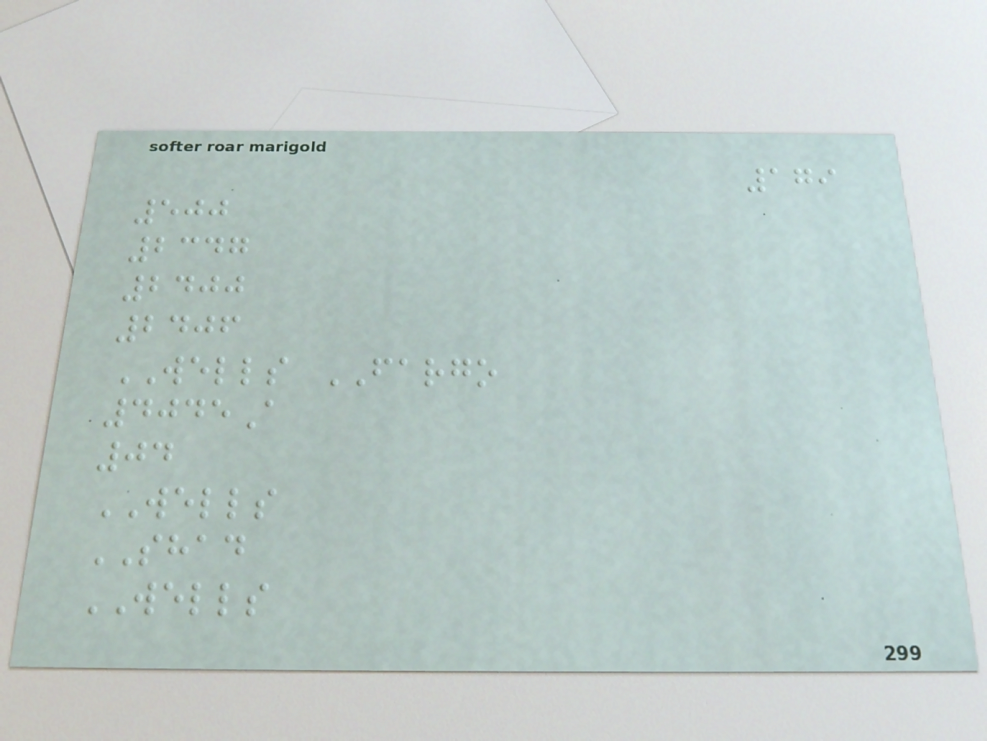179
500
2347
2400
2406
WELLS FARGO
4045A
04
WELLS
SHAD
WELLS
